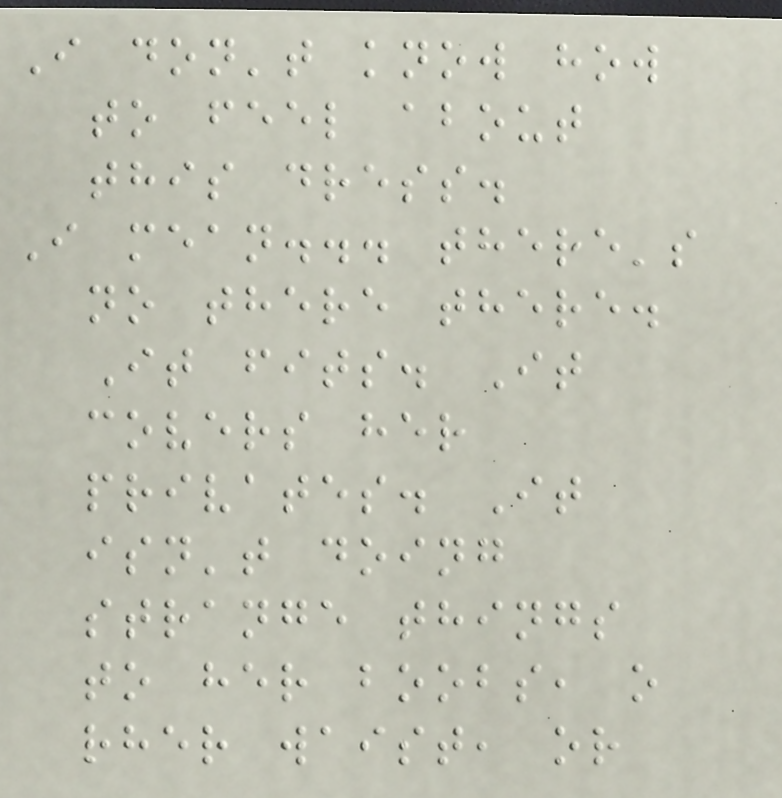I don't know how
to feel about
this dress.
I mean... there's
no there there.
It fits. It
covers her
privates. It
isn't doing
strange things
to her boobs, o
rher waist, or
